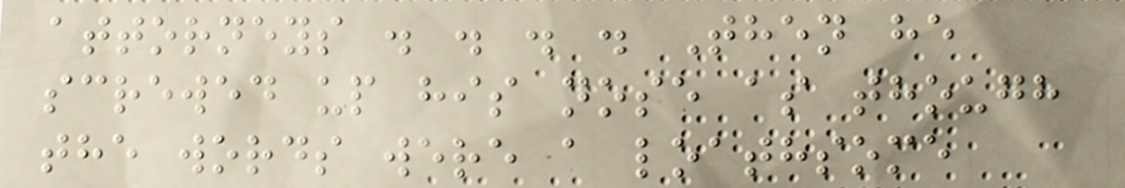attorneys . . . . Then he
screwed up his nose as though
the words were a loathsome
